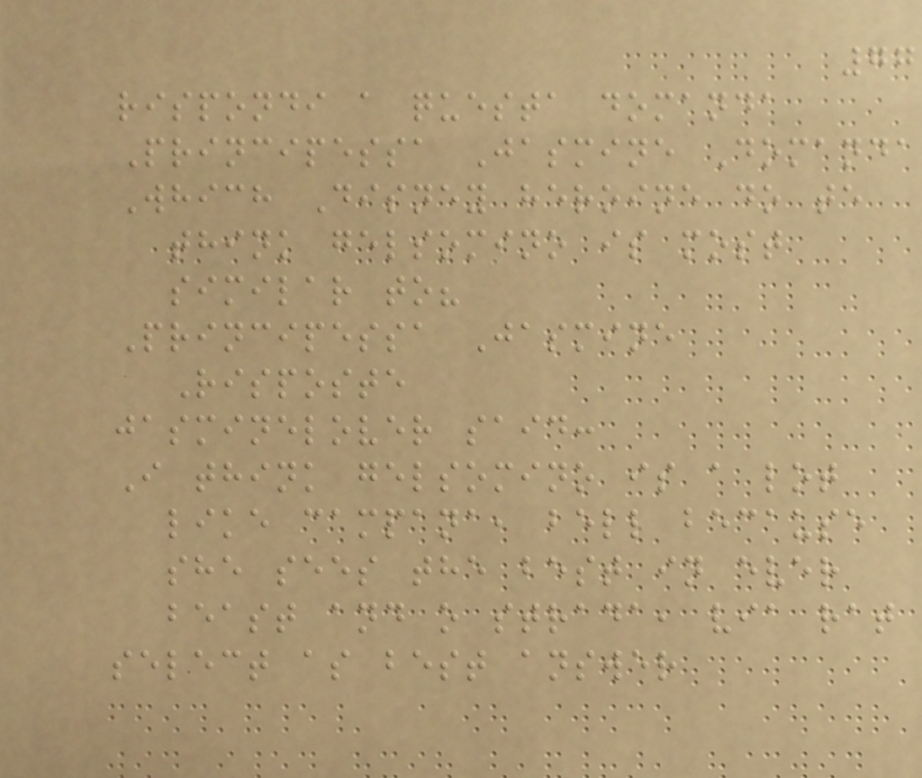77
rispondi a questa domanda
Principessa Jasmine Domanda
Which Disney heroine do te
think gelsomino is most
similar to?
Principessa Jasmine
Risposte
jasminelover said:
I think gelsomino is a lot
like campana, bell because
she sees the best in ever
beast and o strada, via rat
select as best answer
